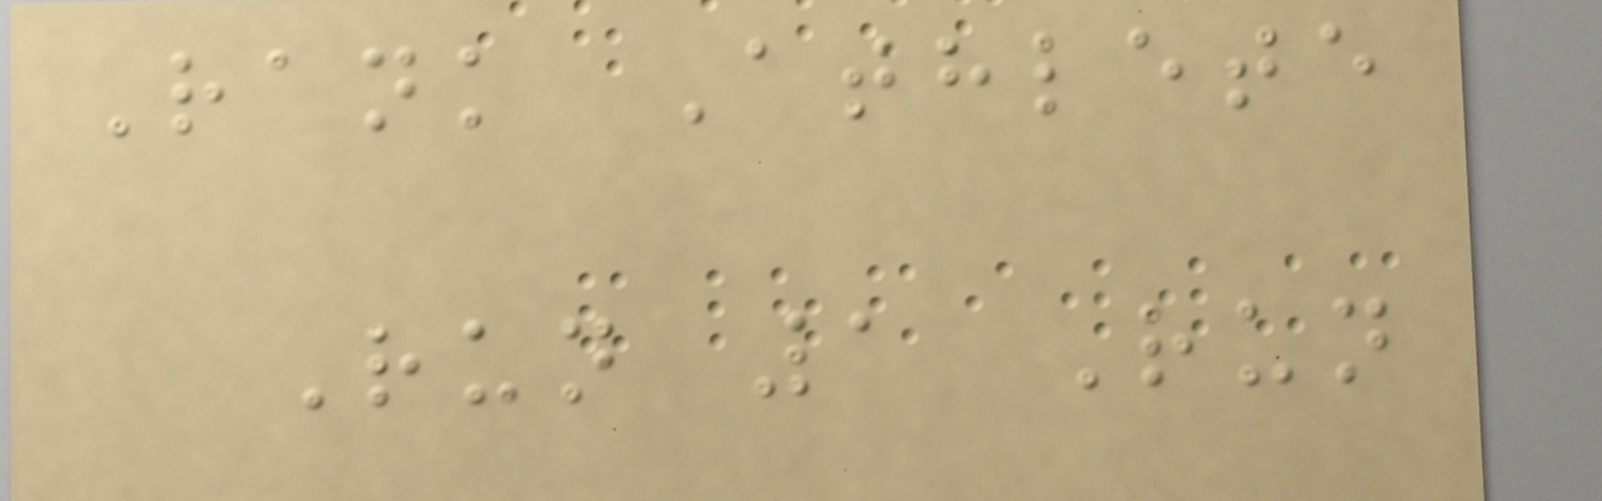Rank Athlete
Run 1 Run
